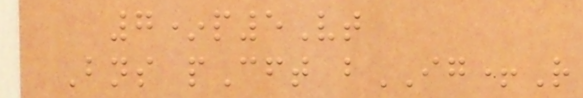7*p5Vt
Bns pCft bIG+R
